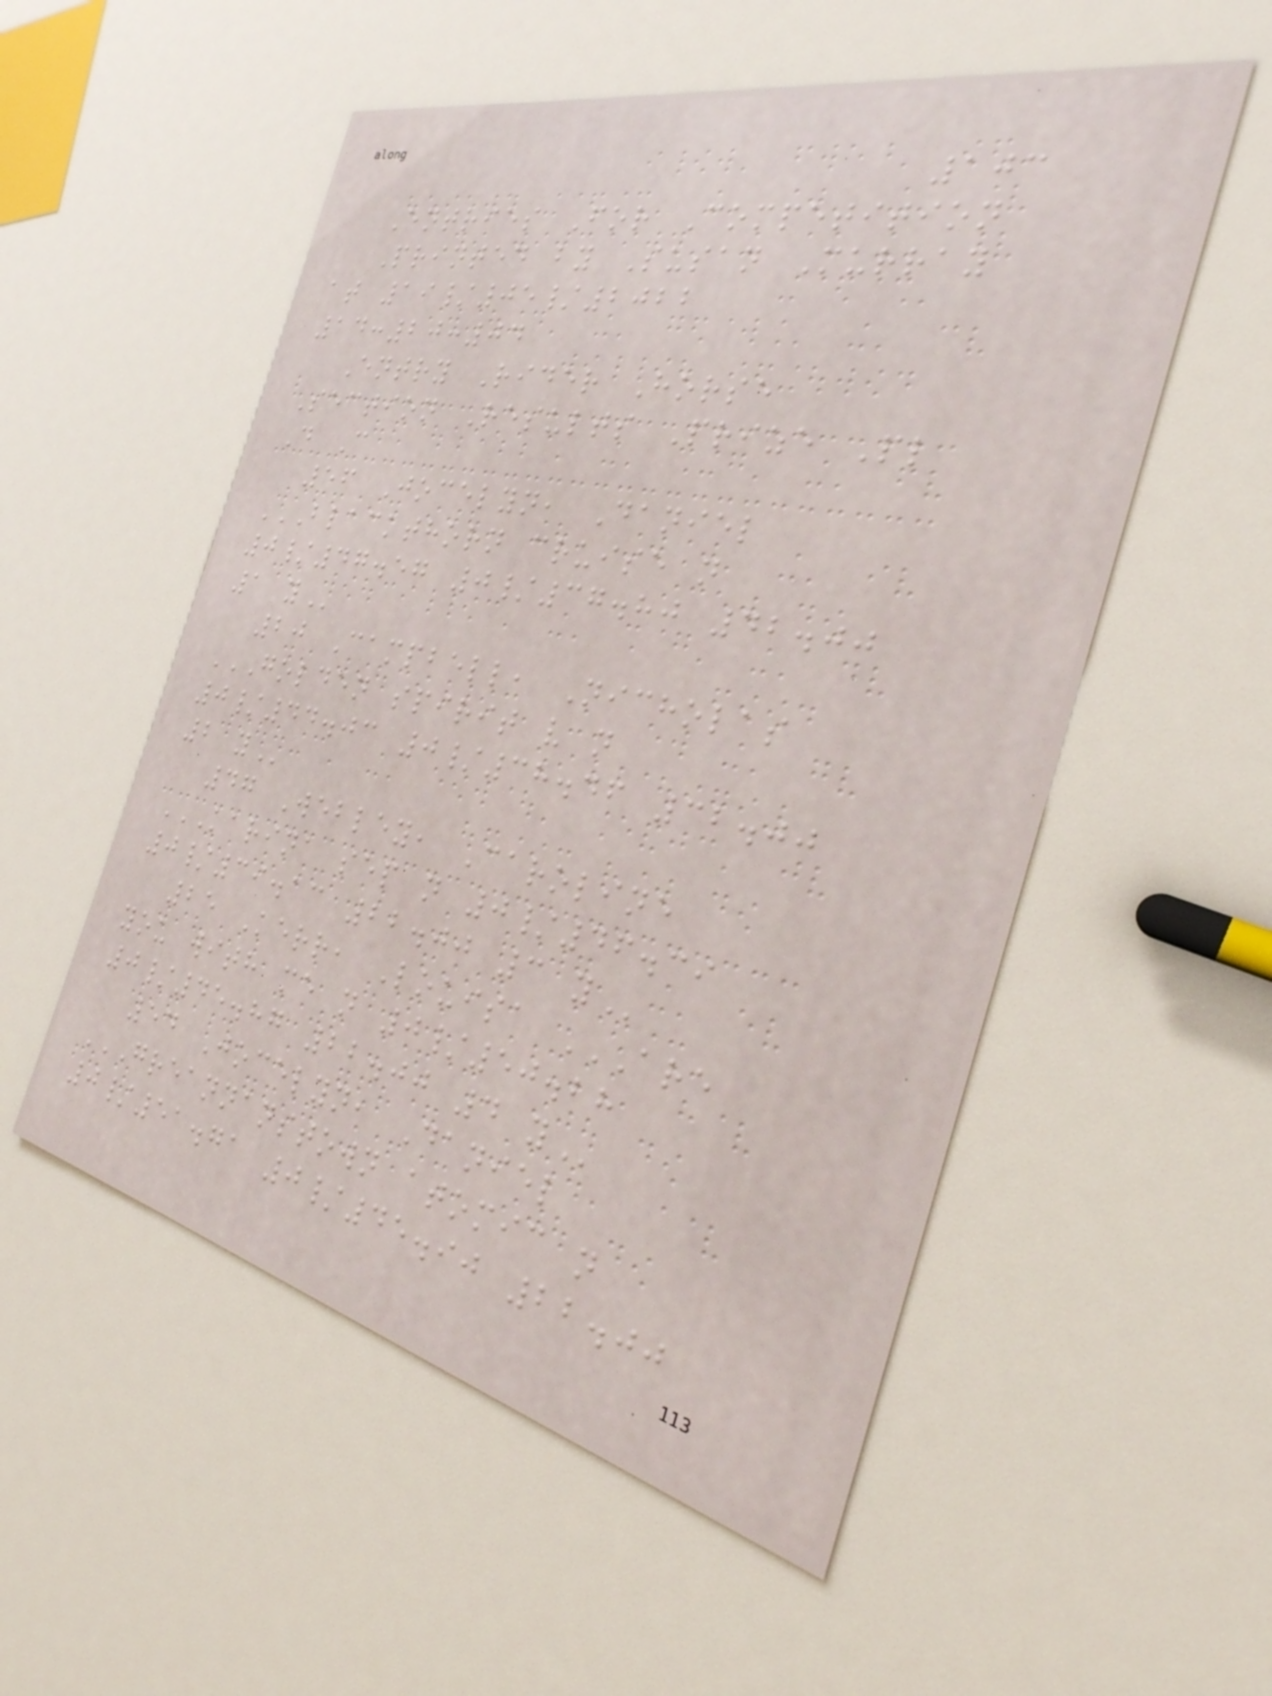103
Entries For Competition
Printed by Susan Murray
at 19/05/2022
14:20:04
Entry Rider Horse
Section Results Prize Pl
D C
56 Jocelyn, Daniel
BLACKTHORN CRUISE N
0/47.57 0/37.80 42.00
1 Y
20 Campbell, Nicholas
GOLDEN SPIRIT V N
0/44.03 0/38.46 32.00
2 Y
47 Webley, Caroline
KARINA SEP N 0/46.39
0/39.13 22.00 3 Y
25 Kerr, Louisa ARE
YOU WITH ME N 0/50.28
0/45.87 22.00 4 Y
54 Jocelyn, Daniel
GREANNANSTOWN ATOMIC N
0/51.71 0/45.90 22.00
